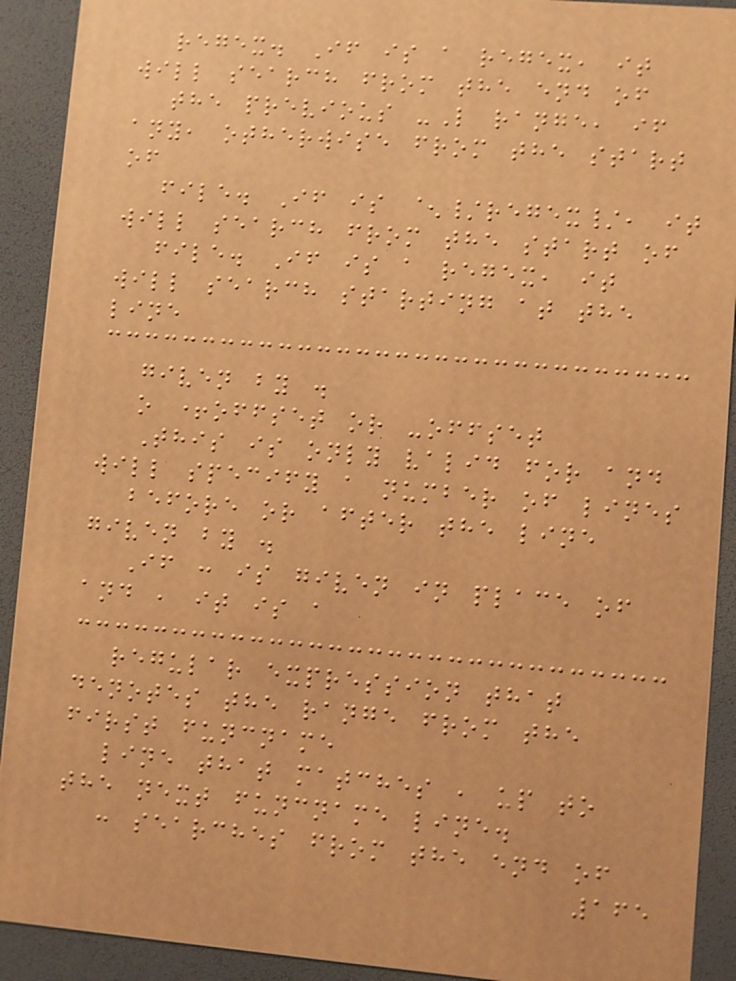regex. If is a regex, it
will search from the end of
the previous -L range, if
any, otherwise from the start
of
file. If is ^/regex/, it
will search from the start of
file. If is a regex, it
will search starting at the
line
given by .
o +offset or -offset
This is only valid for and
will specify a number of lines
before or after the line
given by .
If : is given in place of
and , it is a
regular expression that
denotes the range from the
first funcname
line that matches , up to
the next funcname line.
: searches from the end of
165
